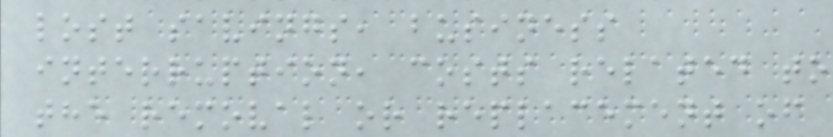lost savings, business
interruption, costs related to
the removal or replacement of
